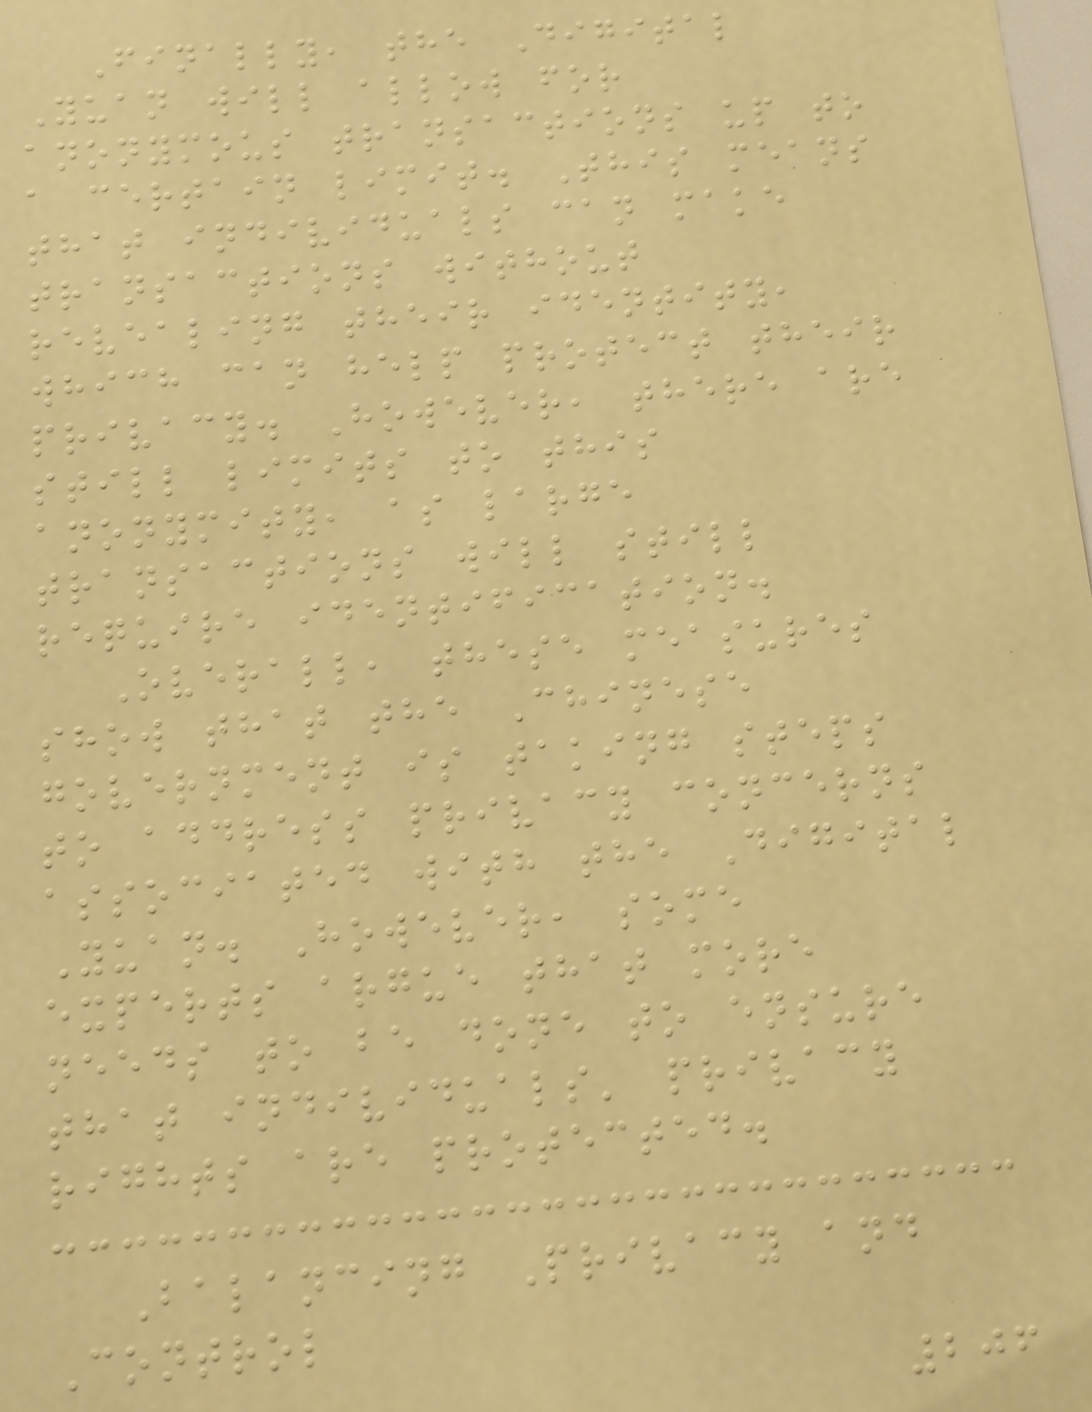Finally, the Digital
Yuan will allow for
anonymous transactions up to
a certain limit. This means
that individuals can make
transactions without
revealing their identity,
which can help protect their
privacy. However, there are
still limits to this
anonymity, as large
transactions will still
require identification.
Overall, these measures
show that the Chinese
government is taking steps
to address privacy concerns
associated with the Digital
Yuan. However, some
experts argue that more
needs to be done to ensure
that individuals' privacy
rights are protected.
Balancing Privacy and
Control
206
